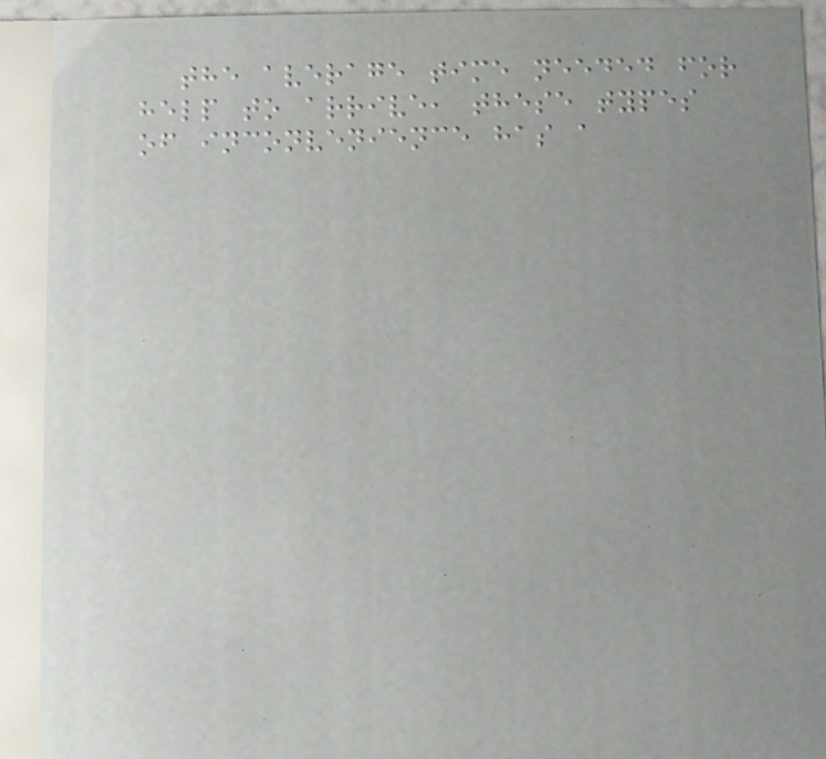the average time needed for
help to arrive, these types
of inconvenience has a
